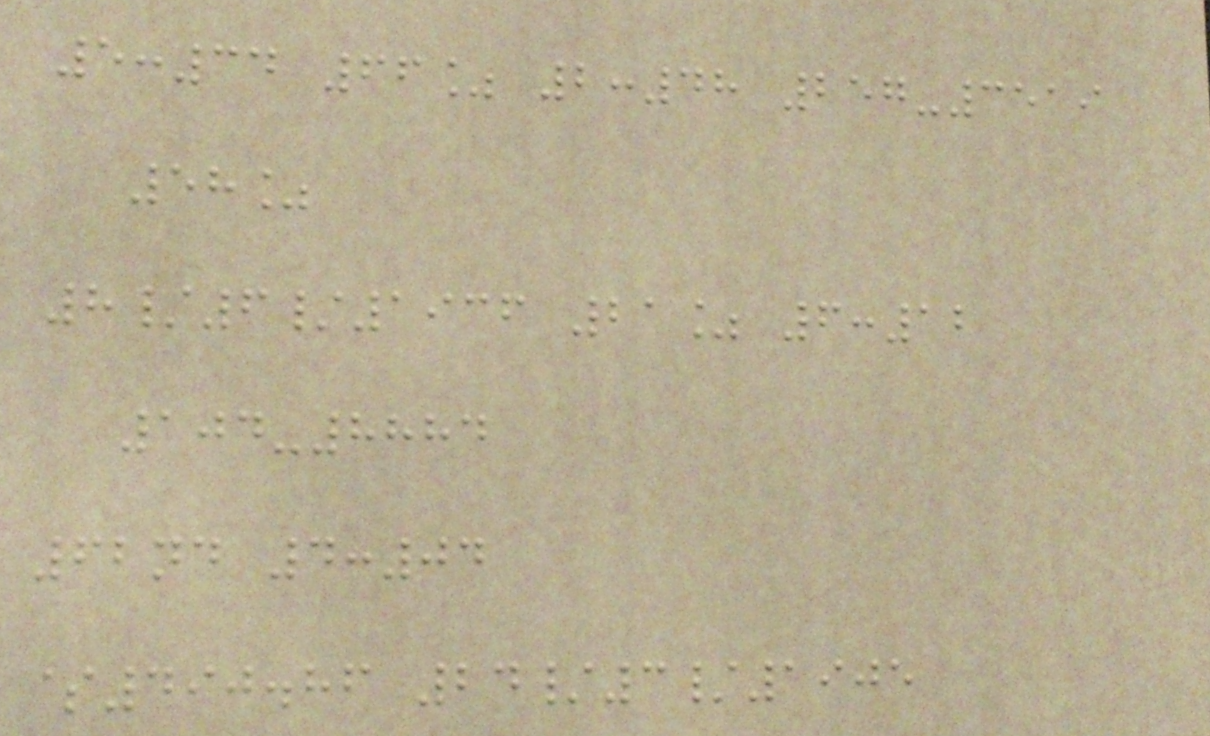5:34 66% 2:48 257-3519
58%
8/6/1936 21% 6:12
104-8884
62nd 4:04
$490.86 24/3/1905
